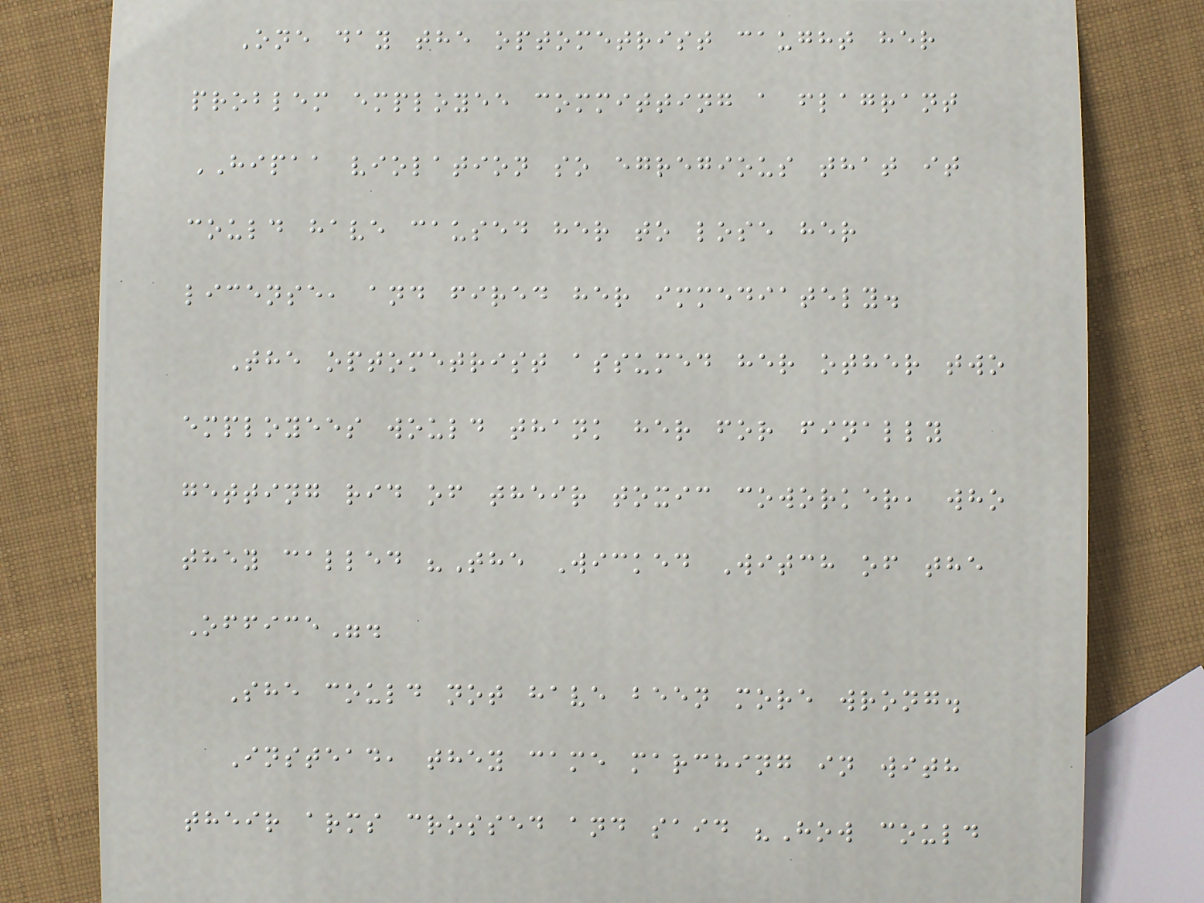One day the optometrist caught her
problem employee committing a flagrant
HIPAA violation so egregious that it
could have caused her to lose her
license, and fired her immediately.
The optometrist assumed her other two
employees would thank her for finally
getting rid of their toxic coworker, who
they called "The Wicked Witch of the
Office".
She could not have been more wrong.
Instead, they came marching in with
their arms crossed and said "How could
